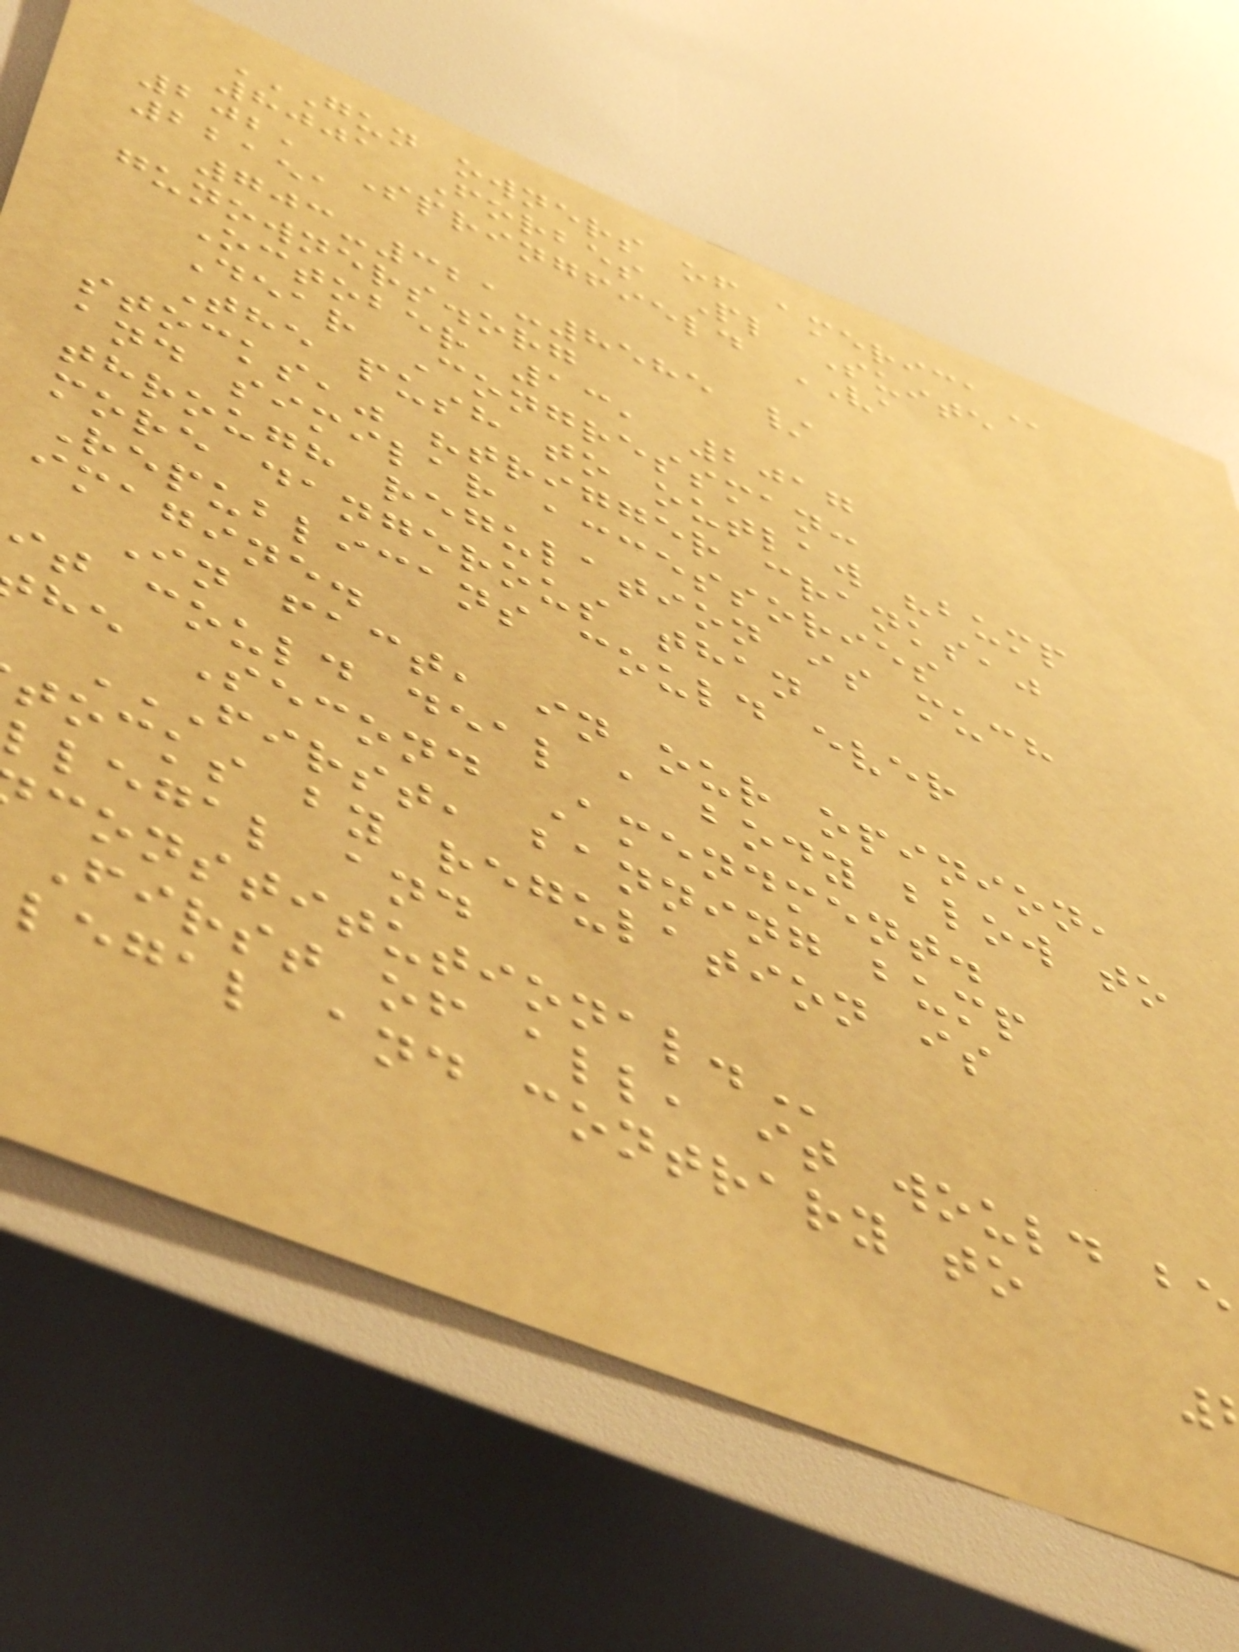GUN OWNERS OF AMERICA
8001 Forbes Pl Suite
202, Springfield VA
22151
703-321-8585 /
gunowners.org
October 13, 2017
Dear Congressman:
The push to outlaw "bump
stocks," "trigger cranks,"
and similar accessories
through regulation is much
more dangerous than
Republicans could ever
imagine.
In fact, in our opinion,
it could deal a body blow to
he Second Amendment.
FIRST, BANNING BUMP
tocks by regulation is
llegal and
First of all, it would be
legal and contrary to
